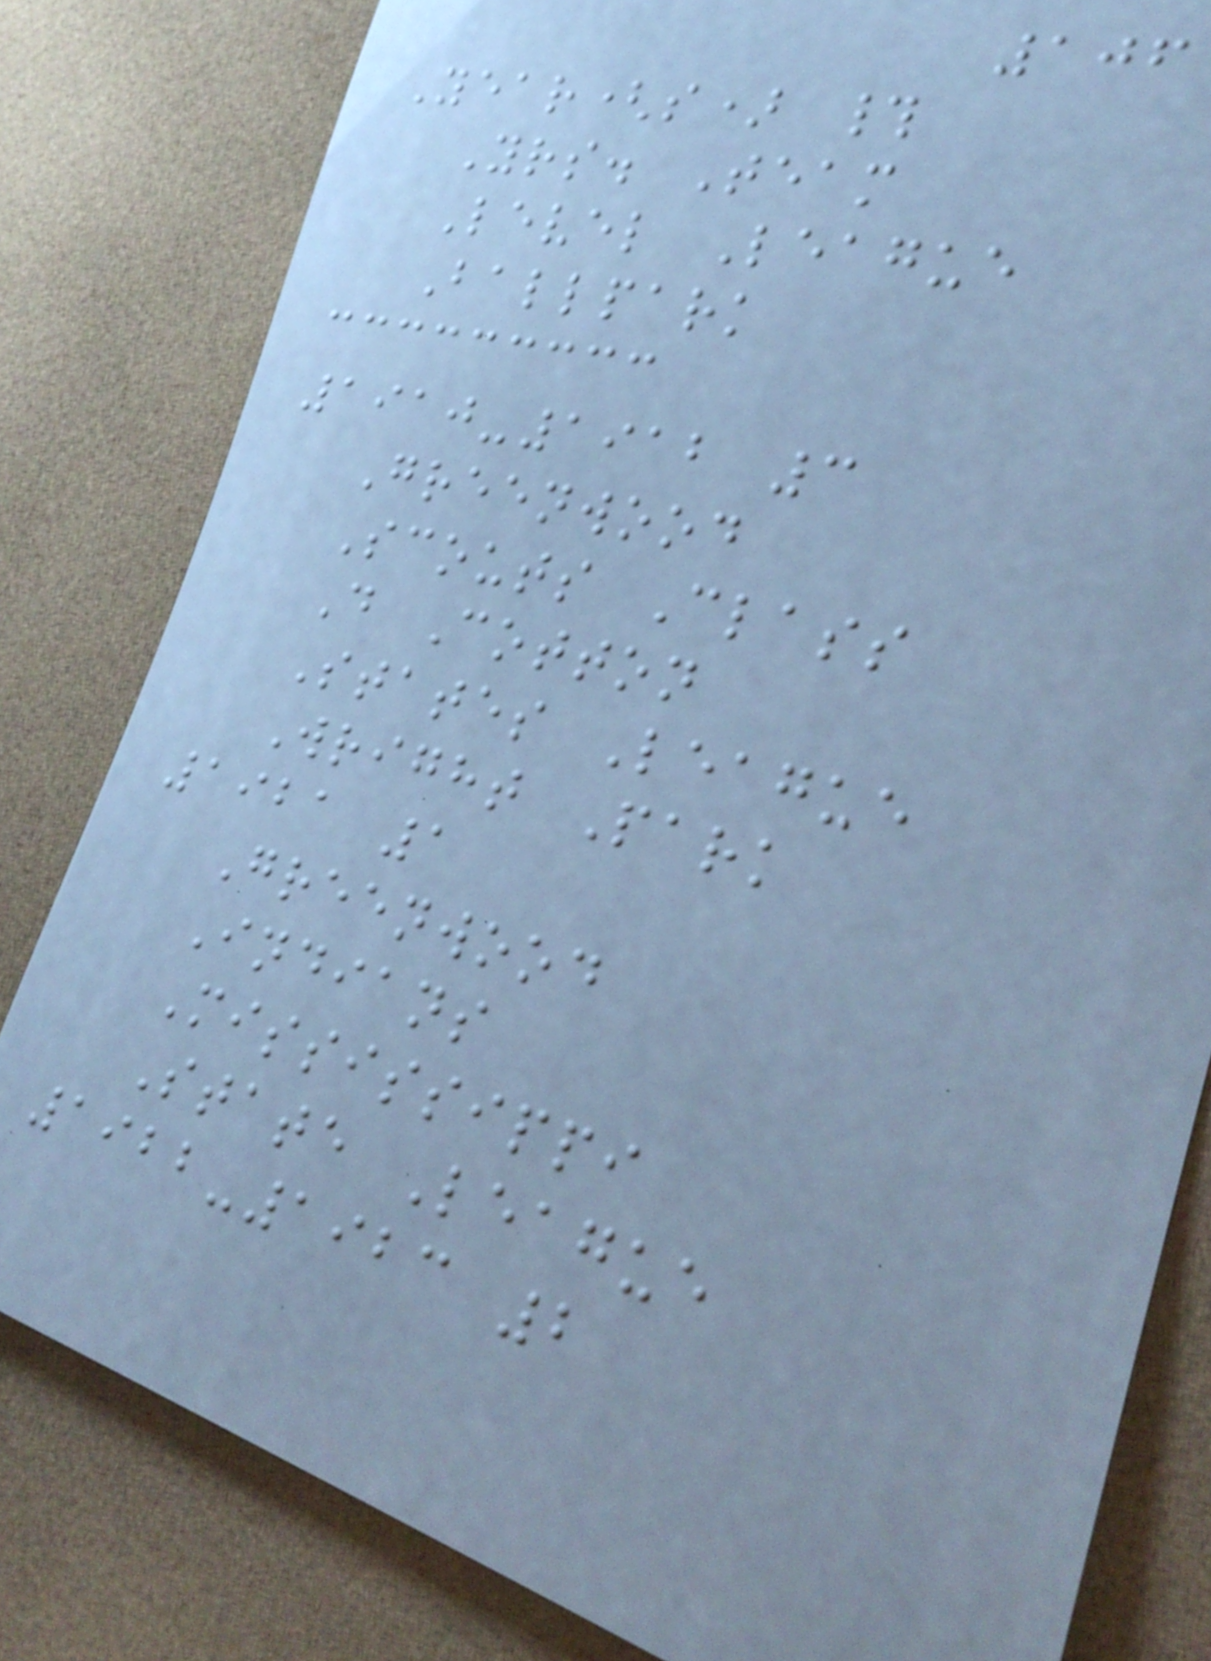106
Year(s) #
Yrs. Team
Level League
Ballpark
1910-1912 3
Greenwood
Scouts Class
D Cotton
States League
Wright Park
1921 1
Greenwood
Indians
Mississippi
State League
1922-1923 2
